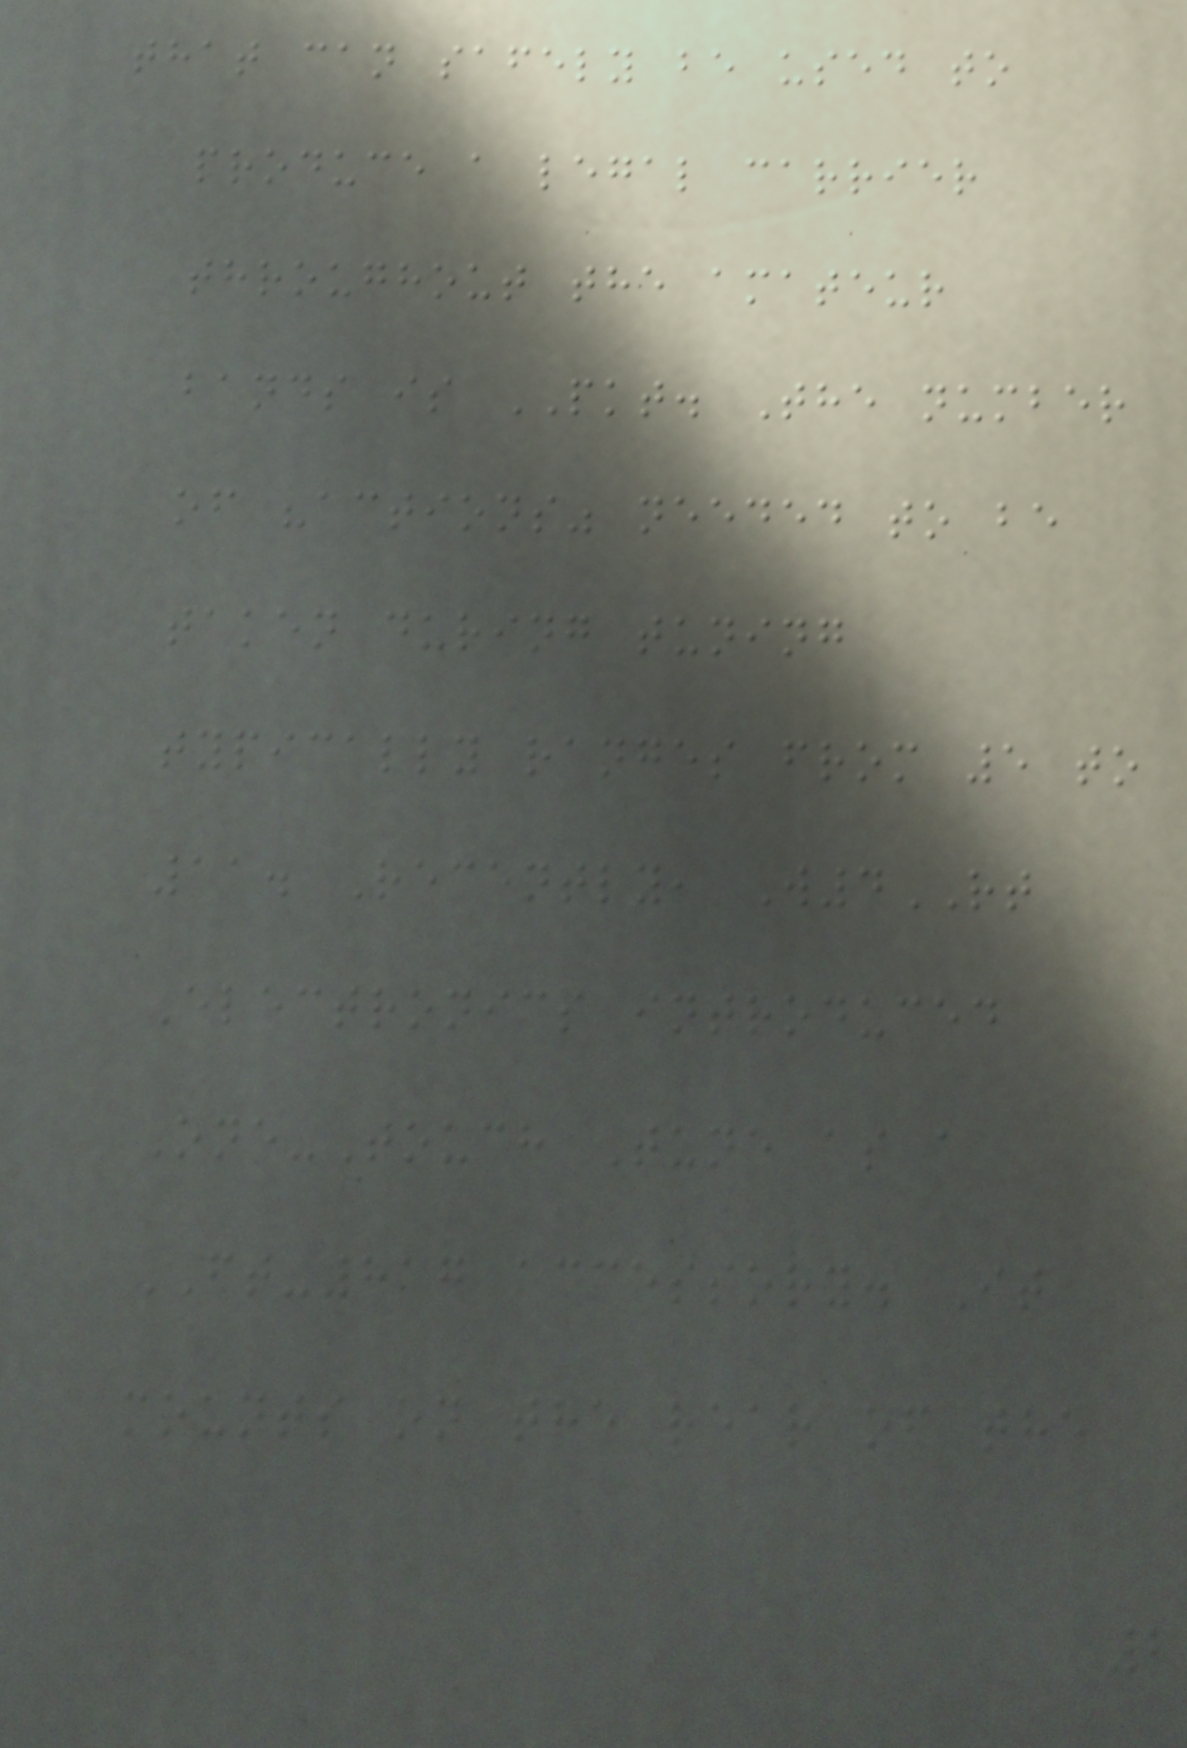that can safely be used to
produce a legal carrier
throughout the amateur
bands is PKT. The number
of "actions" needed to be
taken during tuning
typically ranges from 5 to
11. Recently, W4RT
Electronics introduced
One-Touch Tune as a
FT-817 accessory. It
mounts on the rear of the
2
